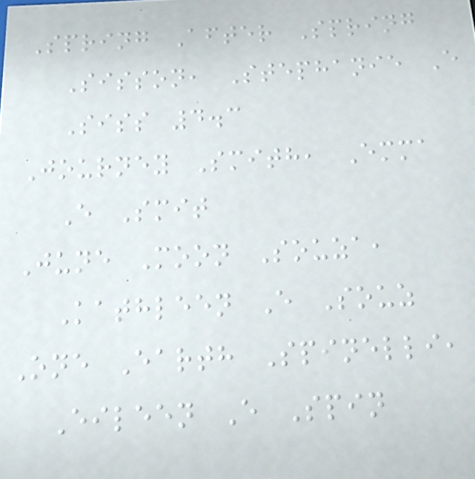Spring After Spring
Sisson, Stephanie E
Siss 4.3
Journey Smith, Emma
E Smit
June Moon Souza,
Kathleen E Souz
One Earth Spinelli,
Eileen E Spin
